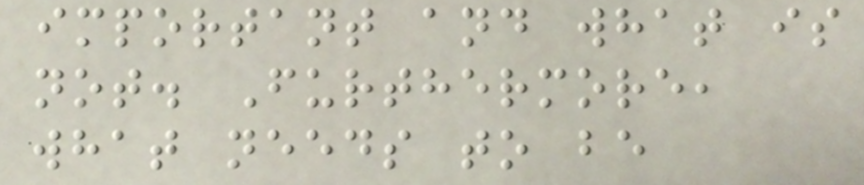important and what is
not. Furthermore,
what needs to be
